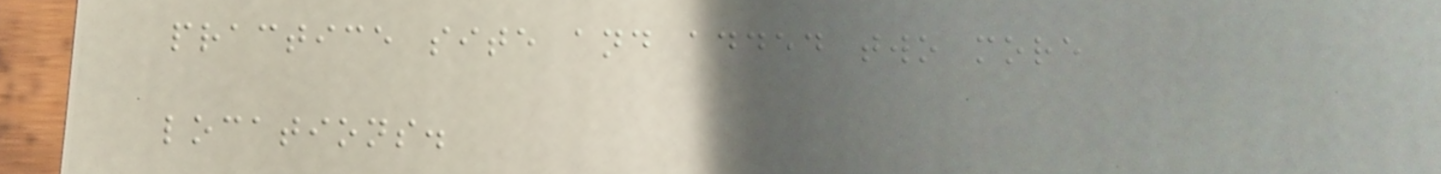practice site and added two more
locations.
